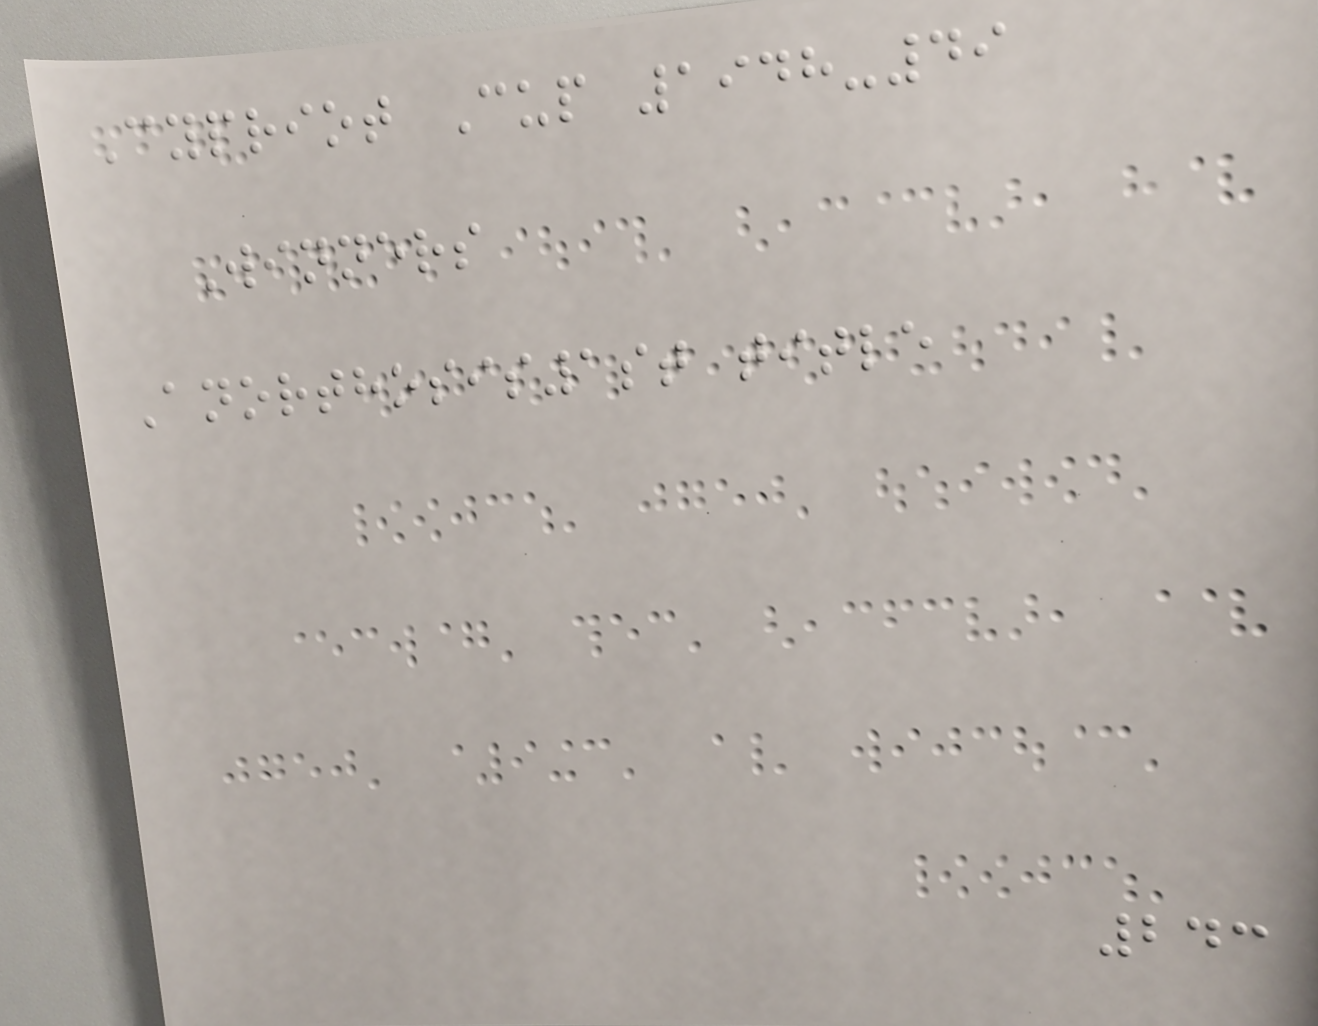Cypriot Cup 1948-49
Winners
Anorthosis1st title
243
